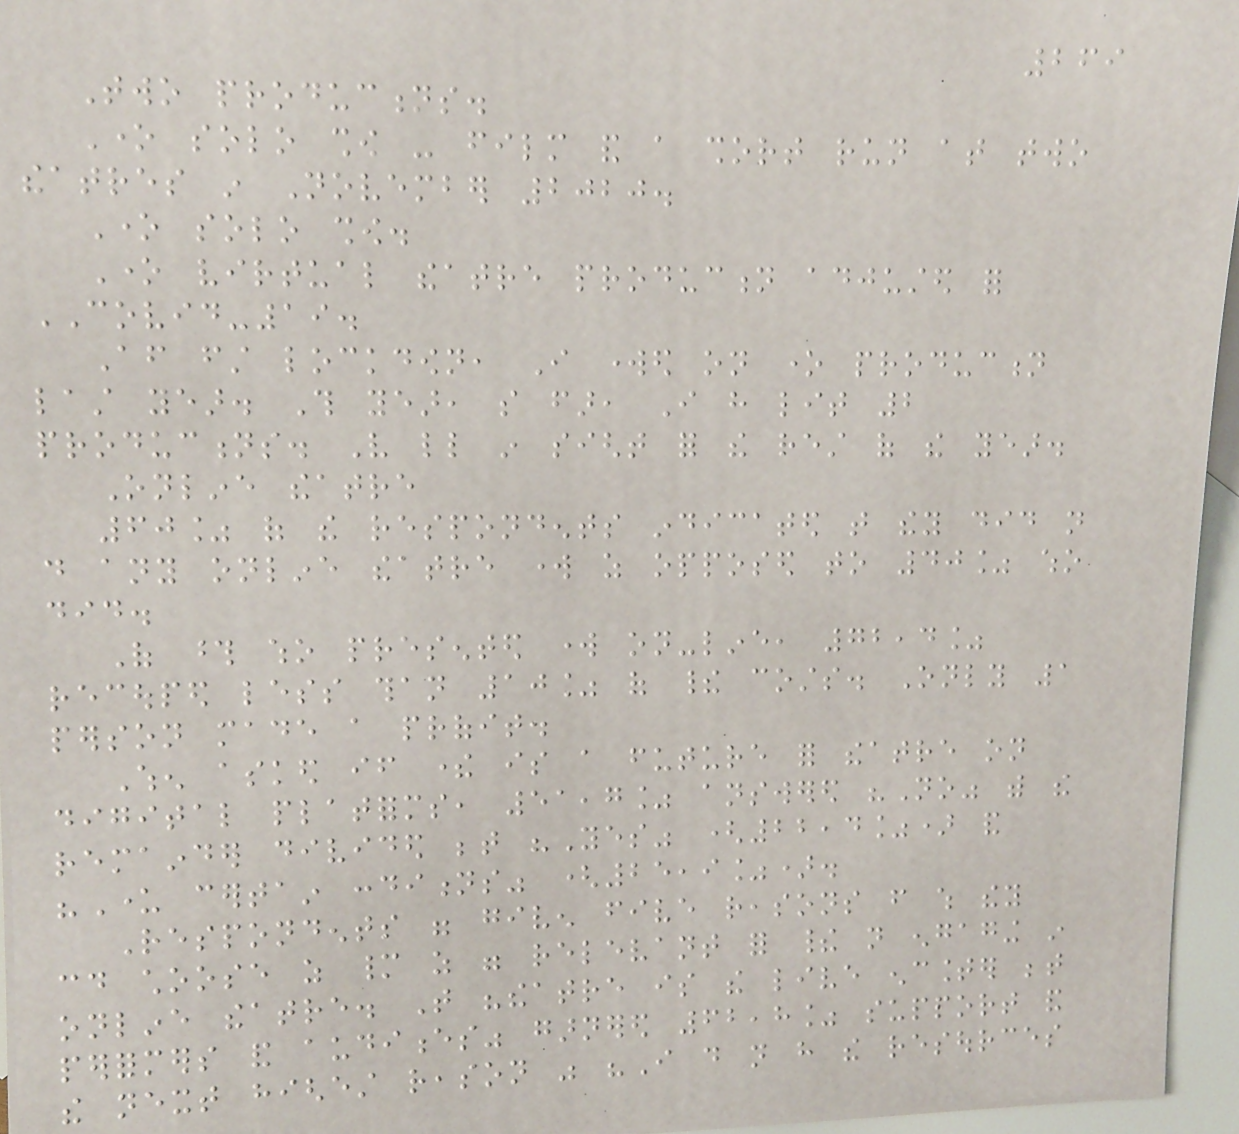269
Two productions.
One solo show - film and a short run at two
theatres in November 2020.
One solo show.
One virtual theatre production adjusted for
COVID-19.
After first lockdown, I worked on one production
last year. This year, so far, I have lit 2
productions. Very little in sight for the rest of the year.
Online theatre
60% of the respondents indicated that they did not
do any online theatre work as opposed to 40% who
did.
Of those who presented work on-line, 72,4%
recouped less than 10% of their costs. Only 1
person made a profit.
When asked if there is a future for theatre on
digital platforms, 51,7% answered "No" with the
remainder divided between "Yes" (22,4%) and
"Under certain conditions" (25,9%).
Respondents were given five reasons from which they
could choose as many as were relevant for their not engaging in
online theatre. That "theatre is the live encounter between
performers and audiences" garnered 62,8% support and
the next highest reason was "I do not have the resources
